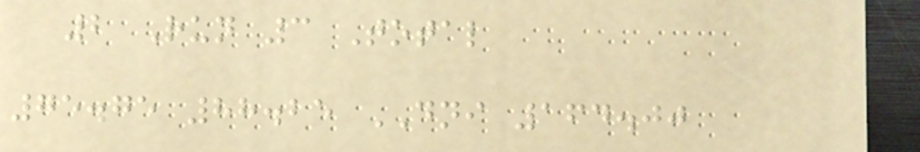2 Run 3 Total
75.75 88.25 DNI 164.00
